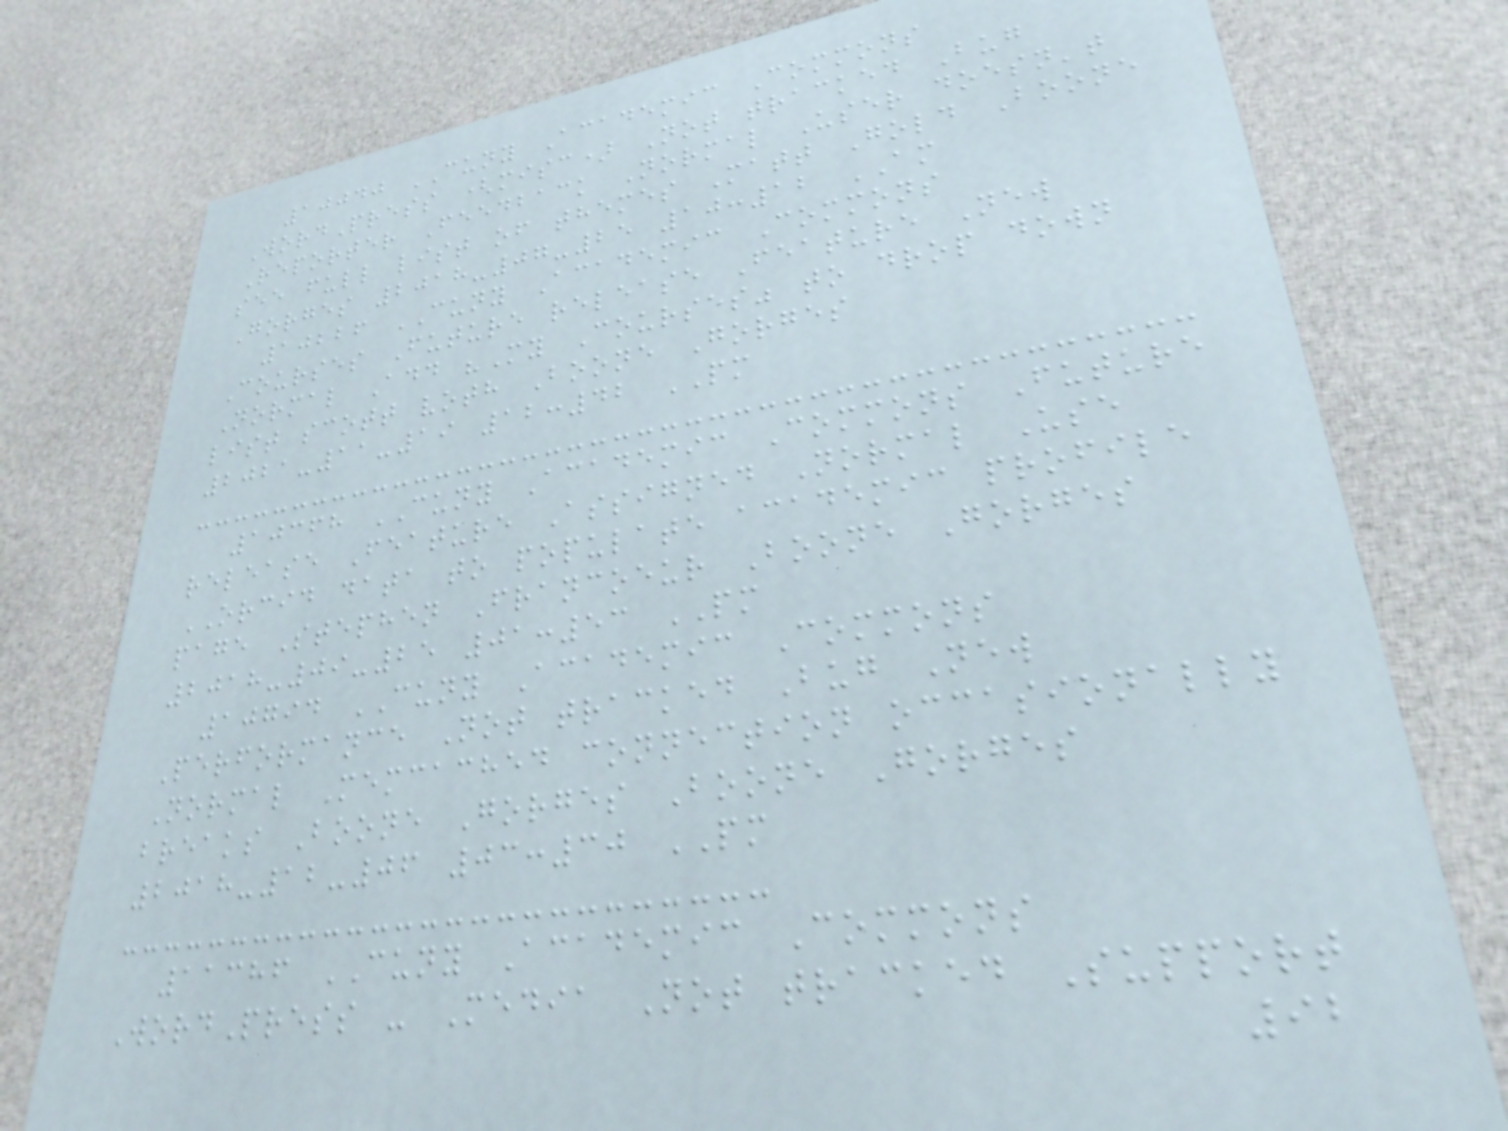10040 CUNY Academic Commons
WordPress (misc) Not tracked Bug
Reporter Feedback Normal User doesn't
see full list of themes Matt Gold Boone
Gorges 2018-07-25 10:12 AM
10226 CUNY Academic Commons
Courses Future release Feature New
Normal Add "My Courses" to drop down
list scott voth Boone Gorges
2021-11-19 12:42 PM
10368 CUNY Academic Commons Future
release Feature Assigned Normal Use
ORCID data to populate academic profile
page Stephen Francoeur Boone Gorges
2018-09-25 01:53 PM
10794 CUNY Academic Commons
Performance Not tracked Bug New
Normal Memcached connection occasionally
breaks Boone Gorges Boone Gorges
2018-12-06 03:30 PM
11386 CUNY Academic Commons
WordPress - Media Not tracked Support
92
